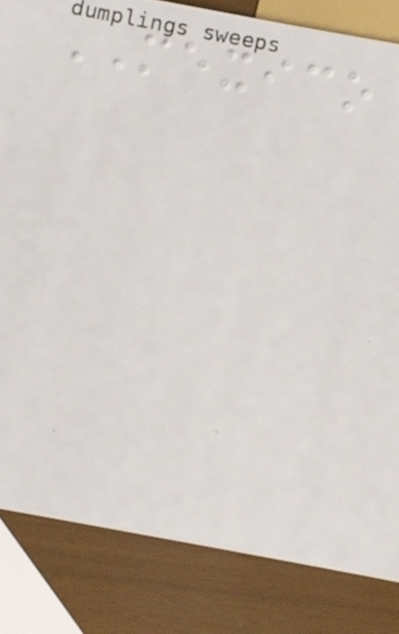MEXICO
